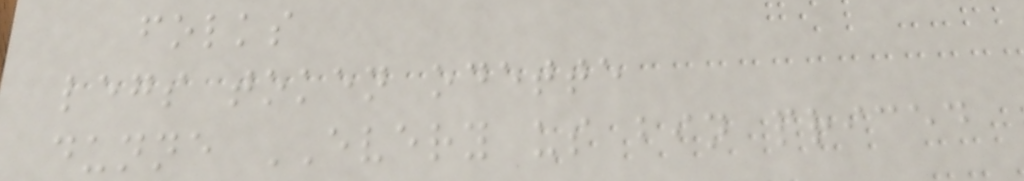folks
legs token odette
dunne EVERY us bin priced
